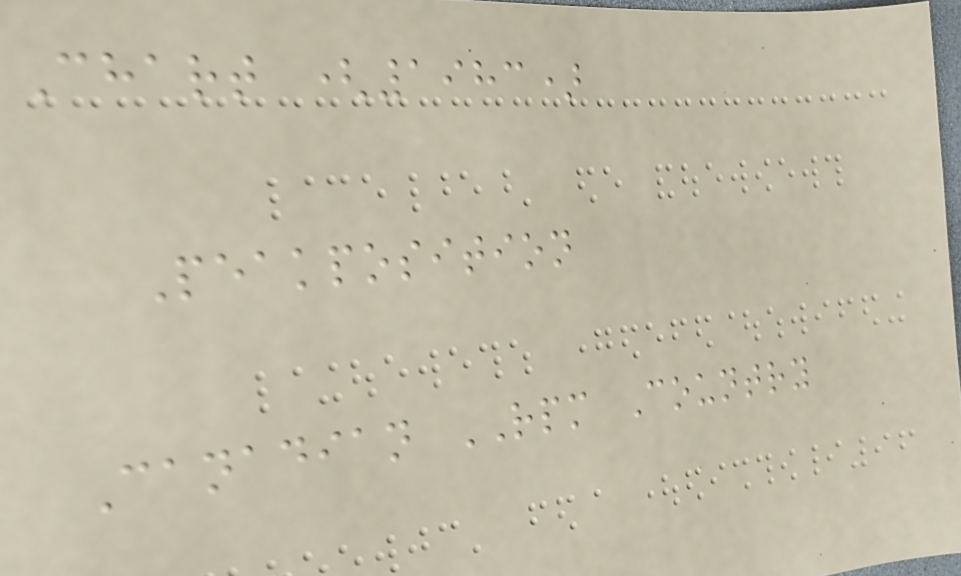Chart (1983)
Peakposition
Canadian RPM Country
